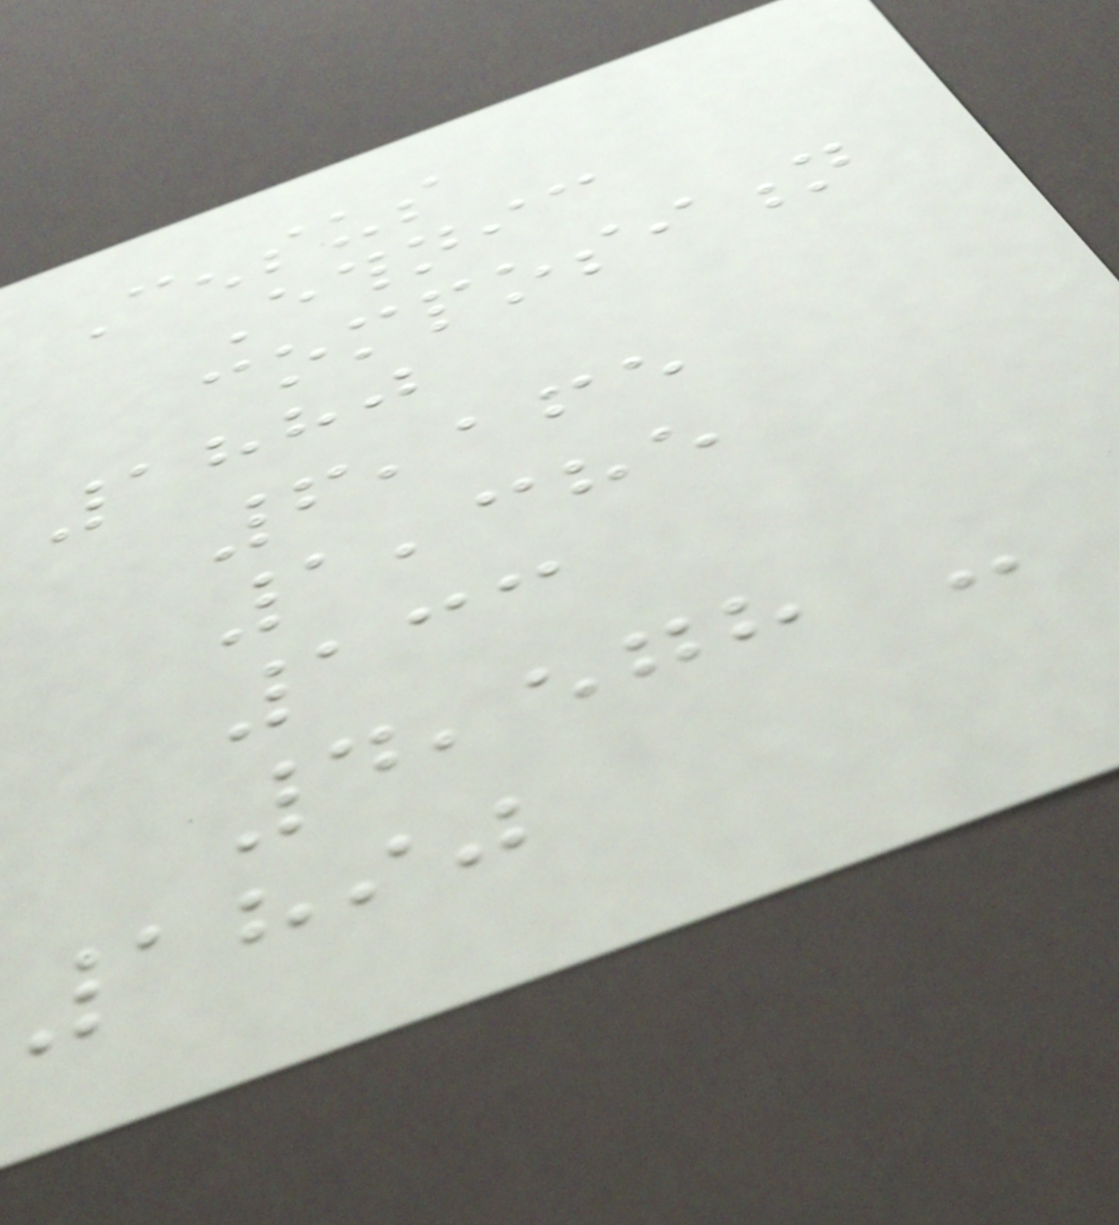Census
Ethnic
composition
1880
6,165
1,385
133
4,578 -
1890
